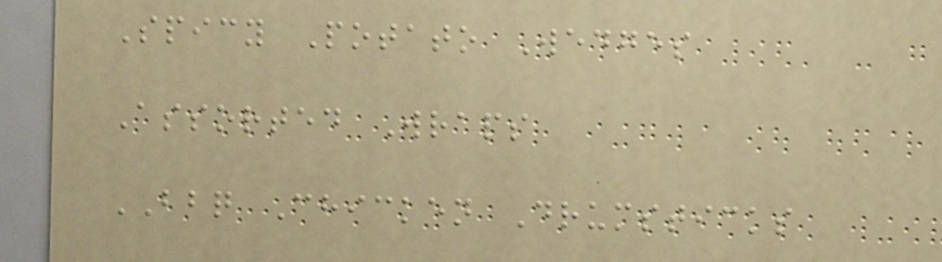Spicy Potato Wedges
Assorted Wraps
BBQ Chicken Drumsticks
